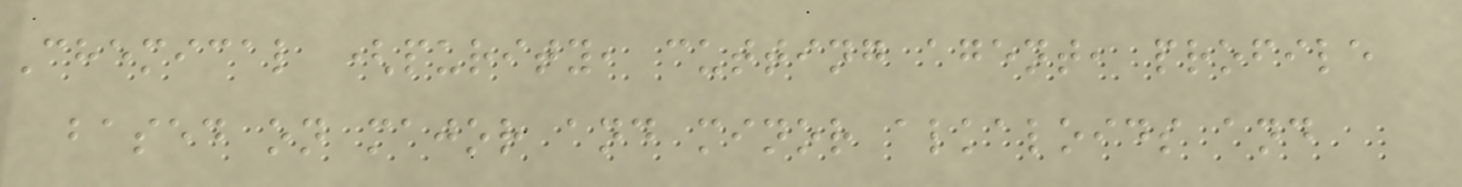Chemical (purity, cutting agent, profile
based on major and minor alkaloids and
